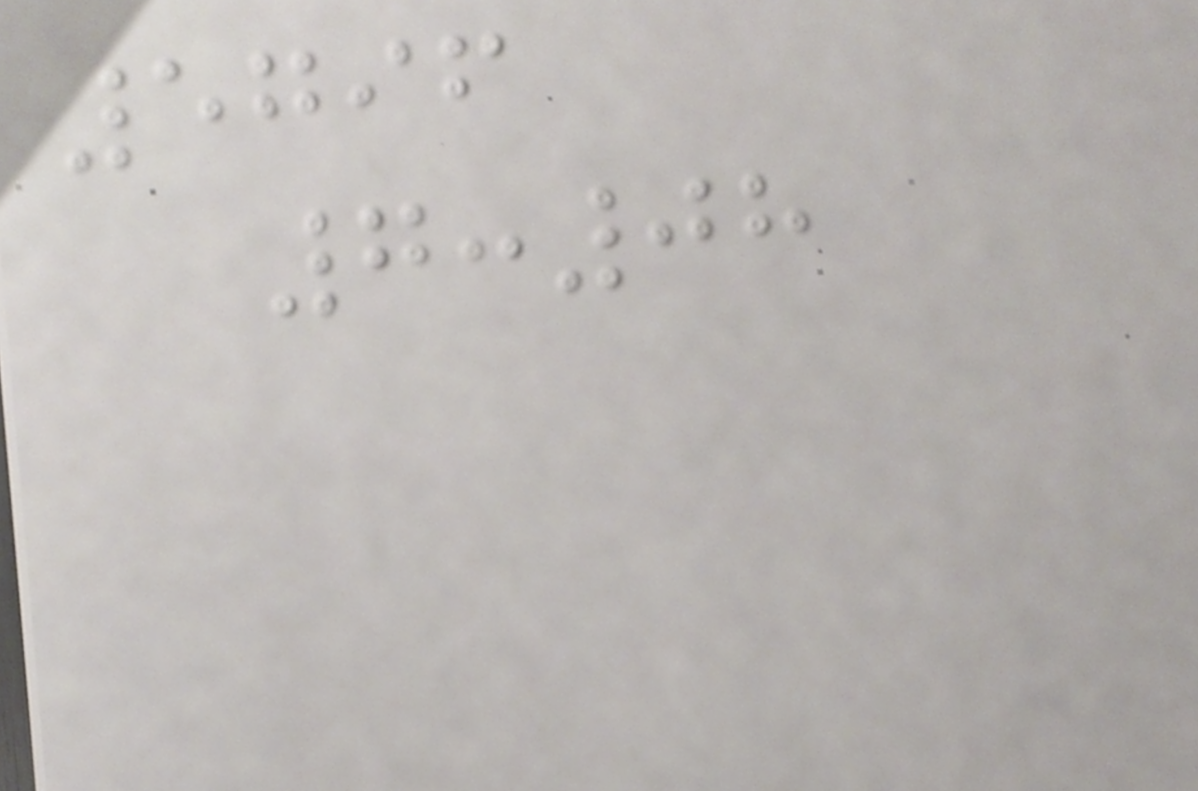5796
7:08
